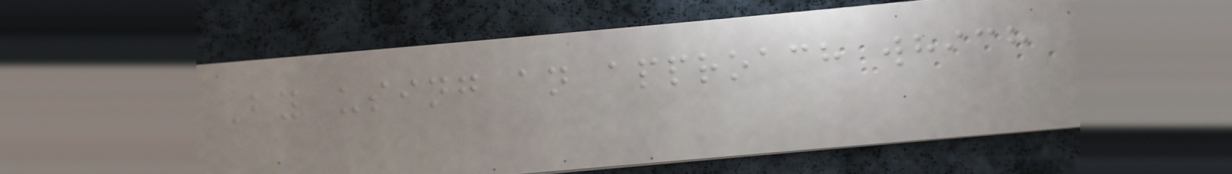By using an approach which
